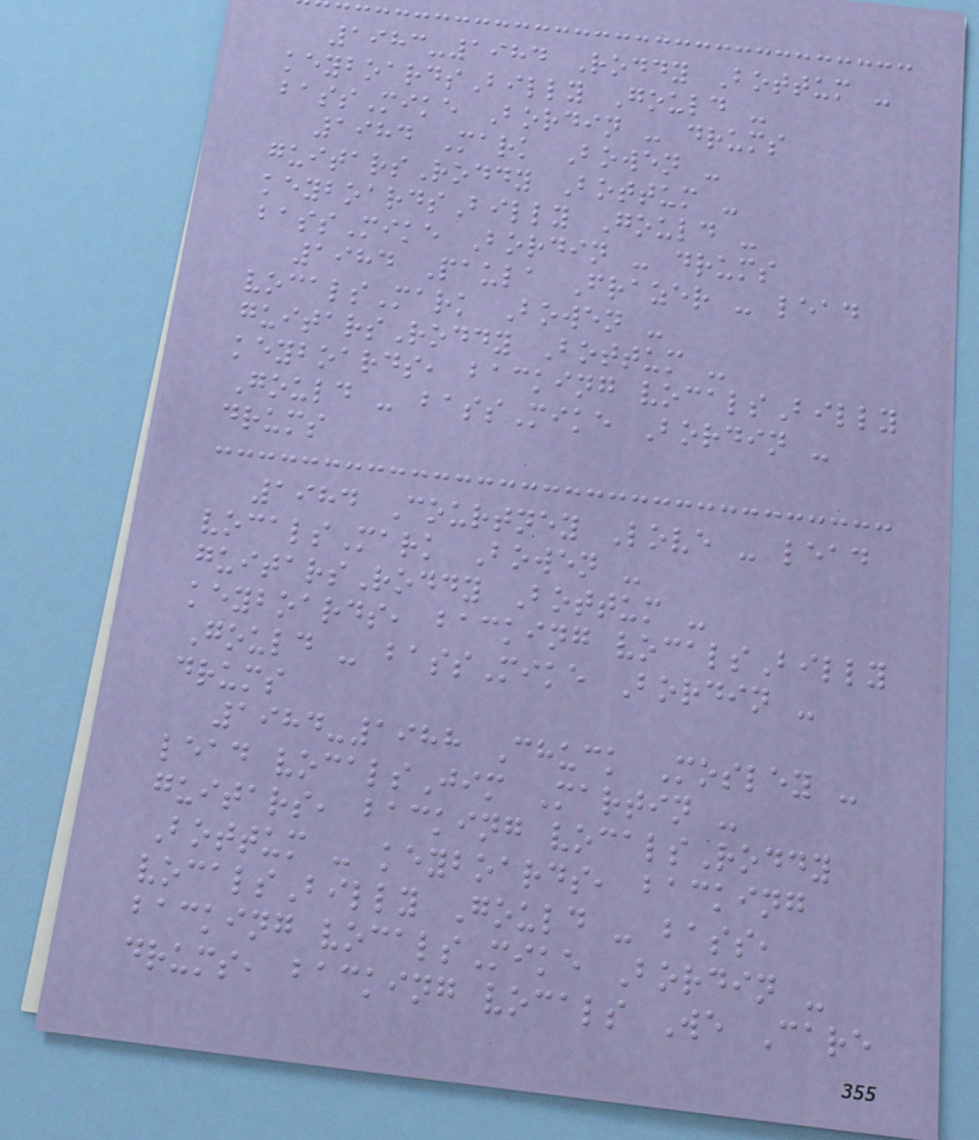1983-1984 Roddy Bottum -
keyboardsBilly Gould -
bassMike Bordin - drums
1984 Mark Bowen -
guitarsRoddy Bottum -
keyboardsBilly Gould -
bassMike Bordin - drums
1984 Paula Frazer - lead
vocalsMark Bowen -
guitarsRoddy Bottum -
keyboards, backing vocalsBilly
Gould - bassMike Bordin -
drums
1984 Courtney Love - lead
vocalsMark Bowen -
guitarsRoddy Bottum -
keyboards, backing vocalsBilly
Gould - bassMike Bordin -
drums
1984-1988 Chuck Mosley -
lead vocalsJim Martin -
guitars, backing vocalsRoddy
Bottum - keyboards, backing
vocalsBilly Gould - bass,
backing vocalsMike Bordin -
drums, backing vocals We Care
